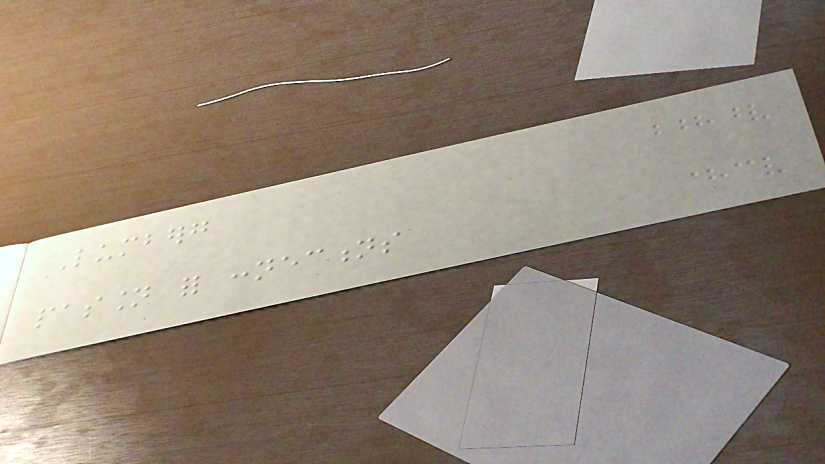Lumberg
passion for connections
